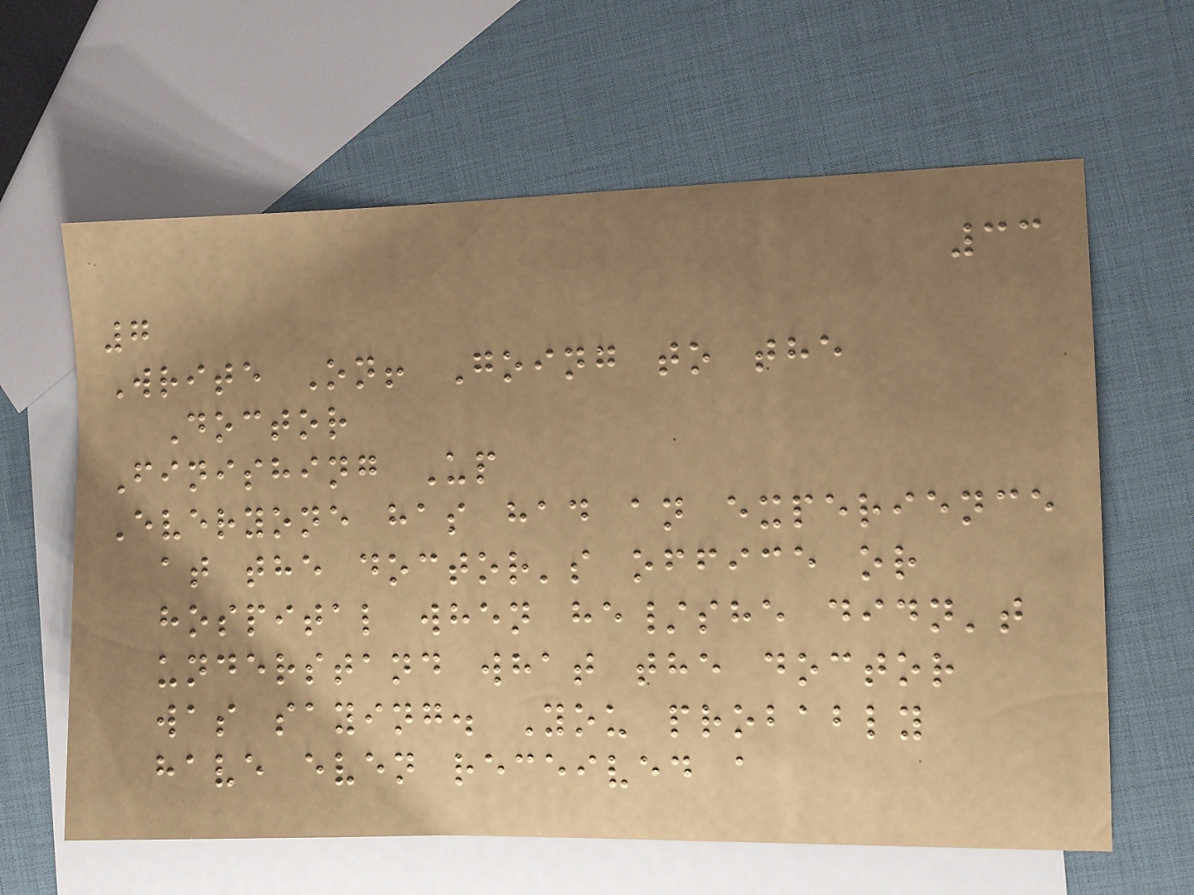33
7
Write On! Going to the
Doctor
Finishing Up
Everyone has had an experience
at the doctor's office or
hospital when he/she didn't
understand what the doctor
was saying. You probably
have even received a
